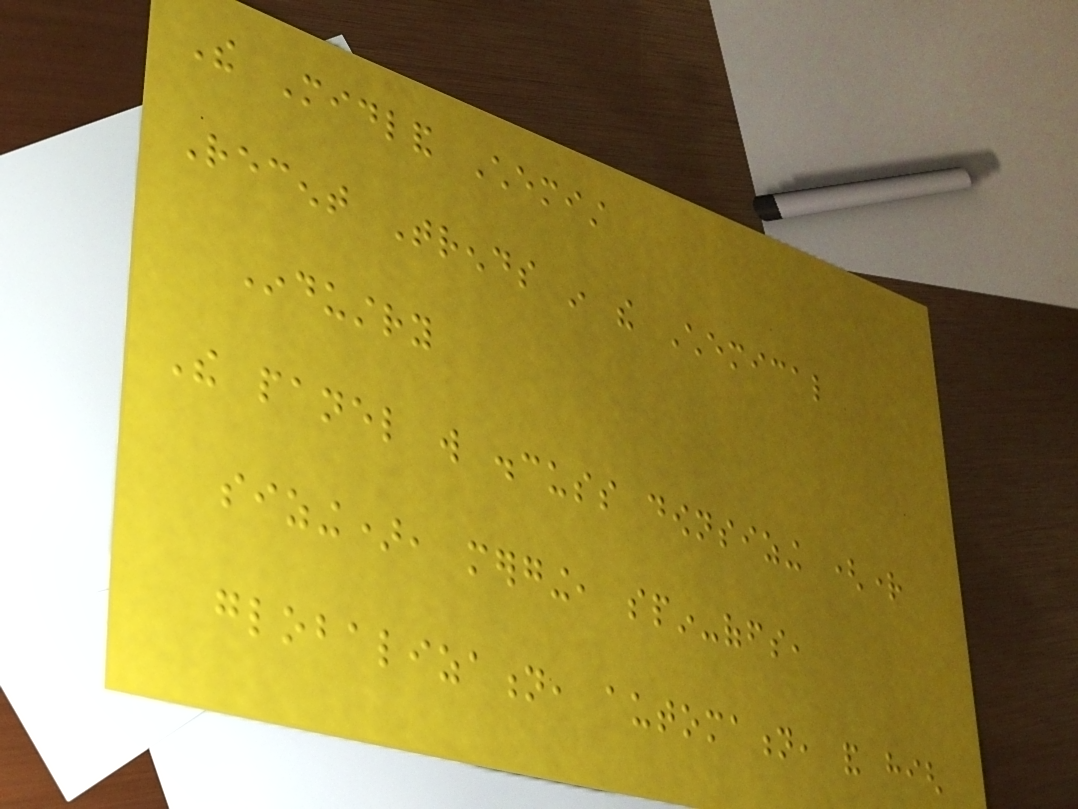The Midland Chemist
Recent Trends in the Chemical
Industry
The panel will discuss downsizing (right
sizing), merging, spin-offs,
globalization, automation, and high
